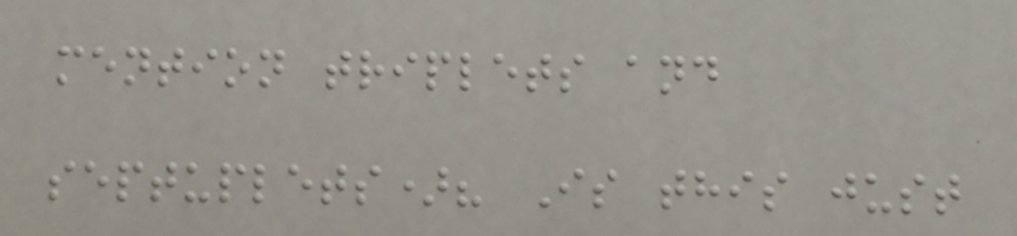mention triplets and
septuplets)? Is this just
